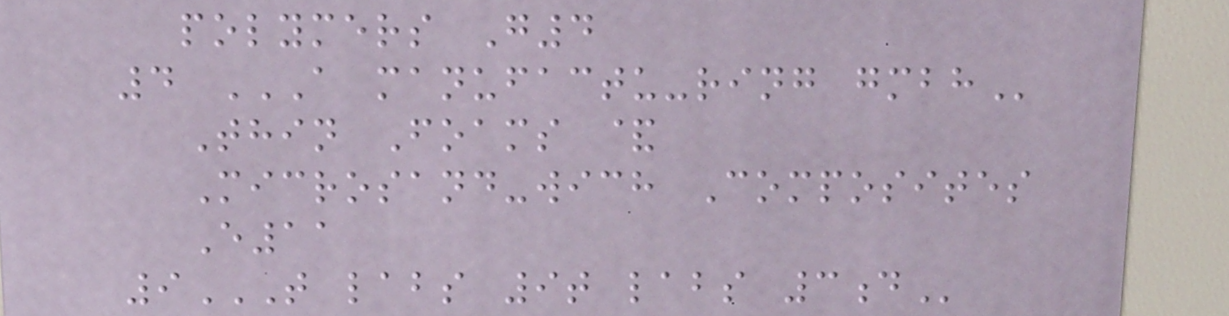polymers G4
4 A MANUFACTU-RING GMBH
Thin Foams &
Microsand-wich Composites
E11
9T LABS 9T LABS 3D
